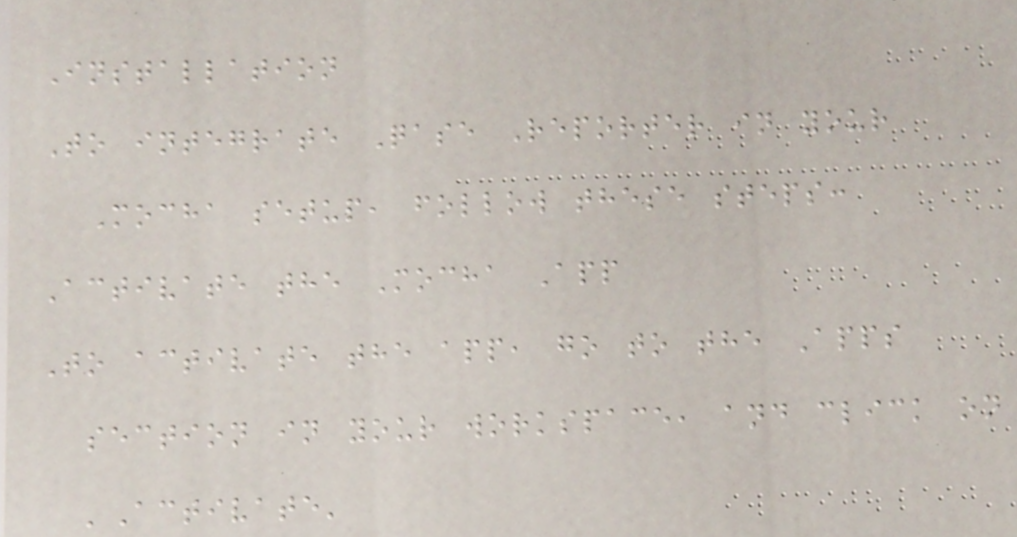Installation
To integrate Qase Reporter in your
Mocha setup, follow these steps:
Activate the Mocha App
To activate the app, go to the Apps
section in your workspace, and click on
'Activate'
